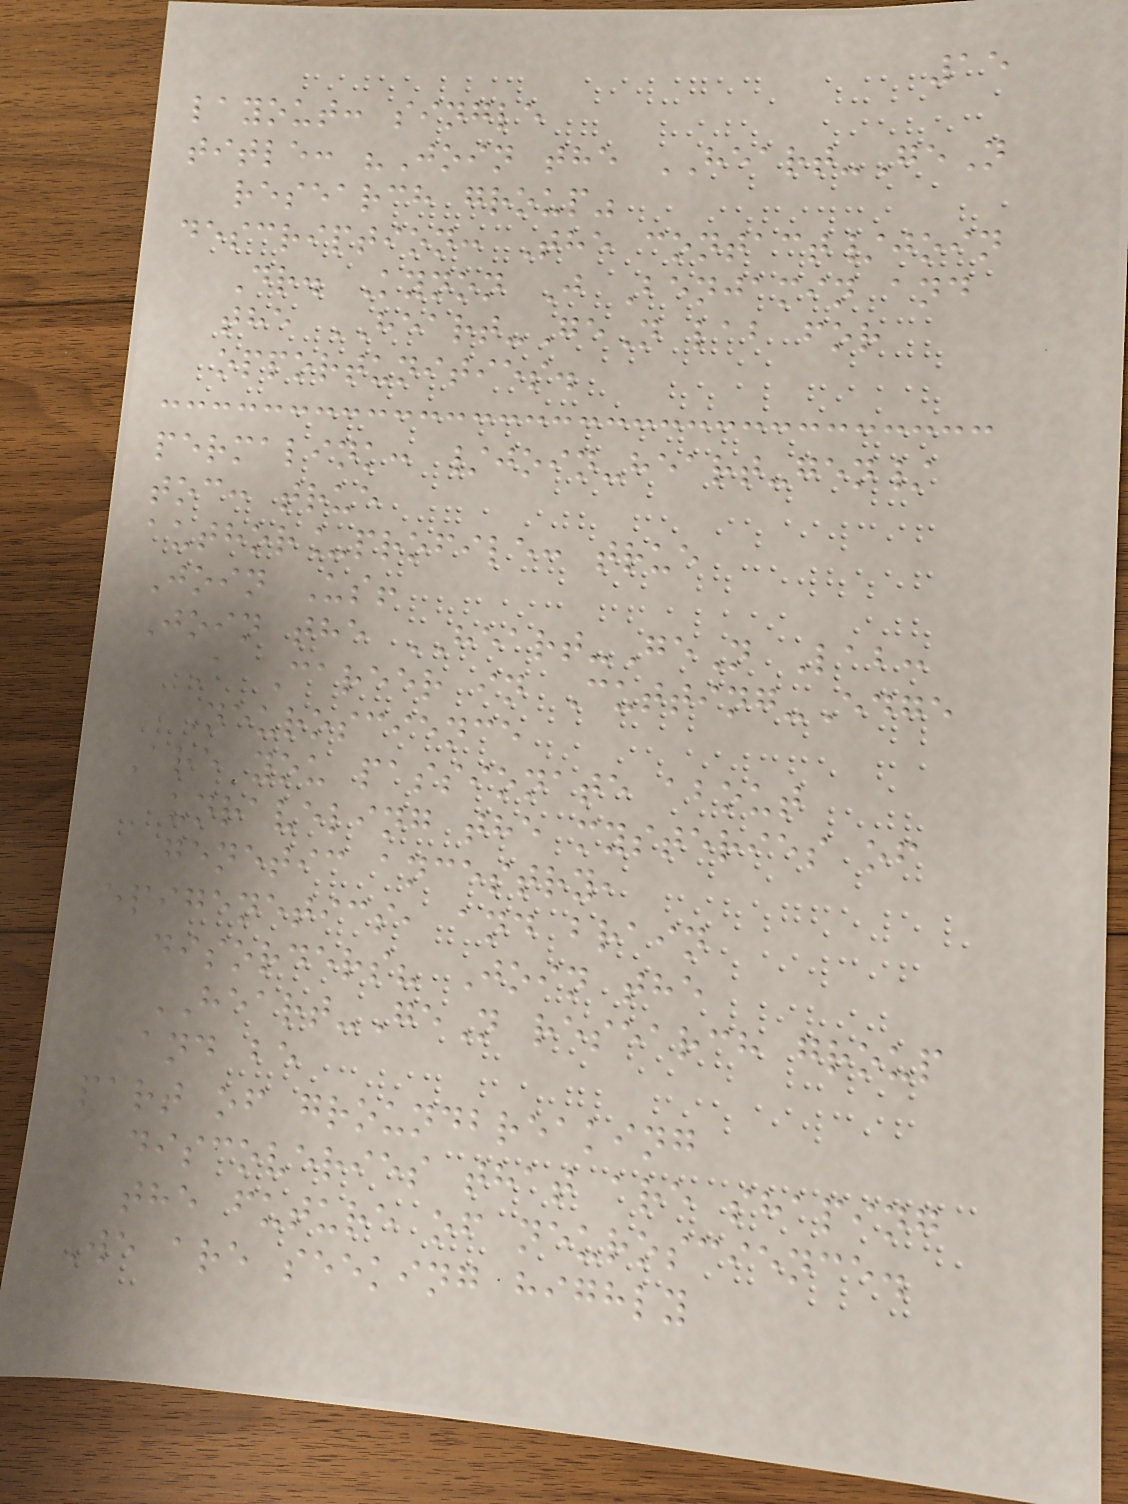15
layout: single
title: "Join the HEART-GeN
research group"
description: The contact/join
Dr. Kynon J Benjamin and
the HEART-GeN lab for
opportunities.
permalink: /join-heart-gen/
toc: true
author_profile: true
Join Us!
Join the HEART-GeN Lab:
A Career in Cutting-Edge
Neuroscience
Are you passionate about
unraveling the mysteries of
genetic ancestry,
epigenetics, and brain
disorders? Join the
HEART-GeN research group
and be
part of groundbreaking
discoveries that are shaping
the future of neuroscience.
We are seeking highly
